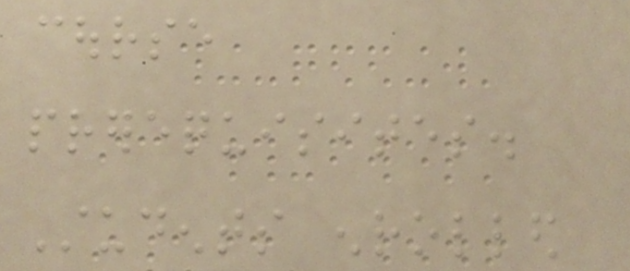course
prerequisites.
Students enrolled
